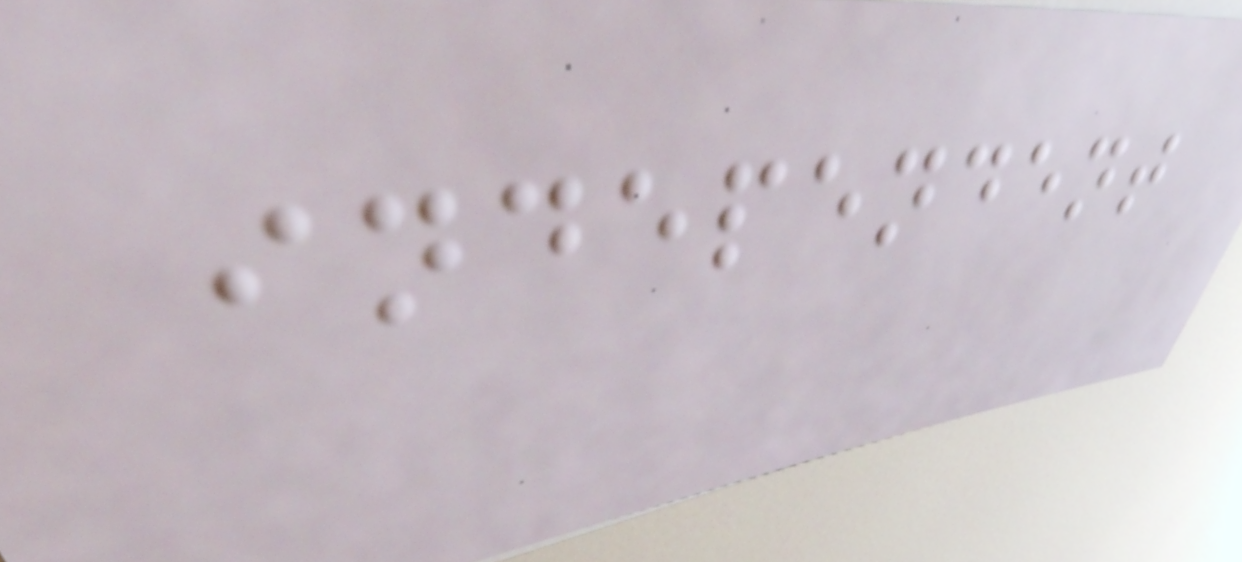independent
